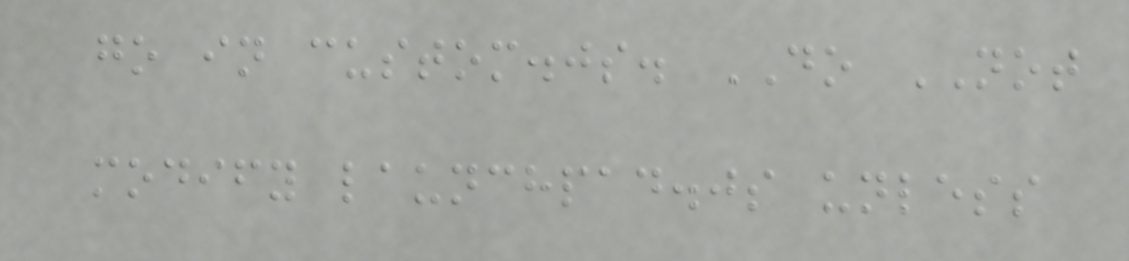go in custom.js. DO NOT
modify launchpad.js unless
